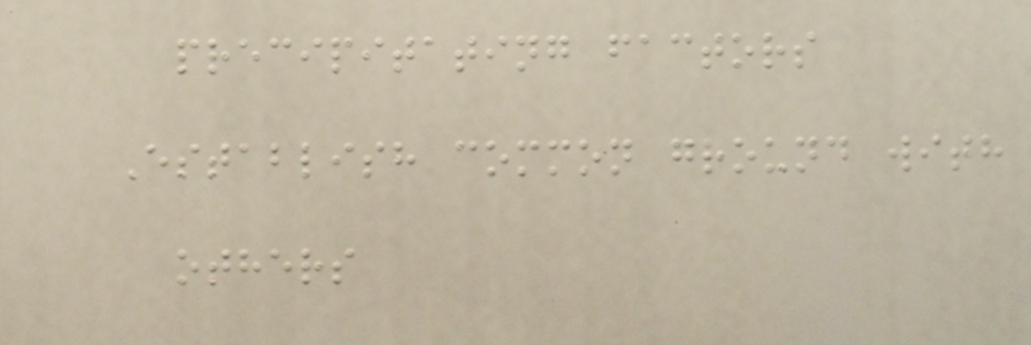precipitating factors
Establish common ground with
others
